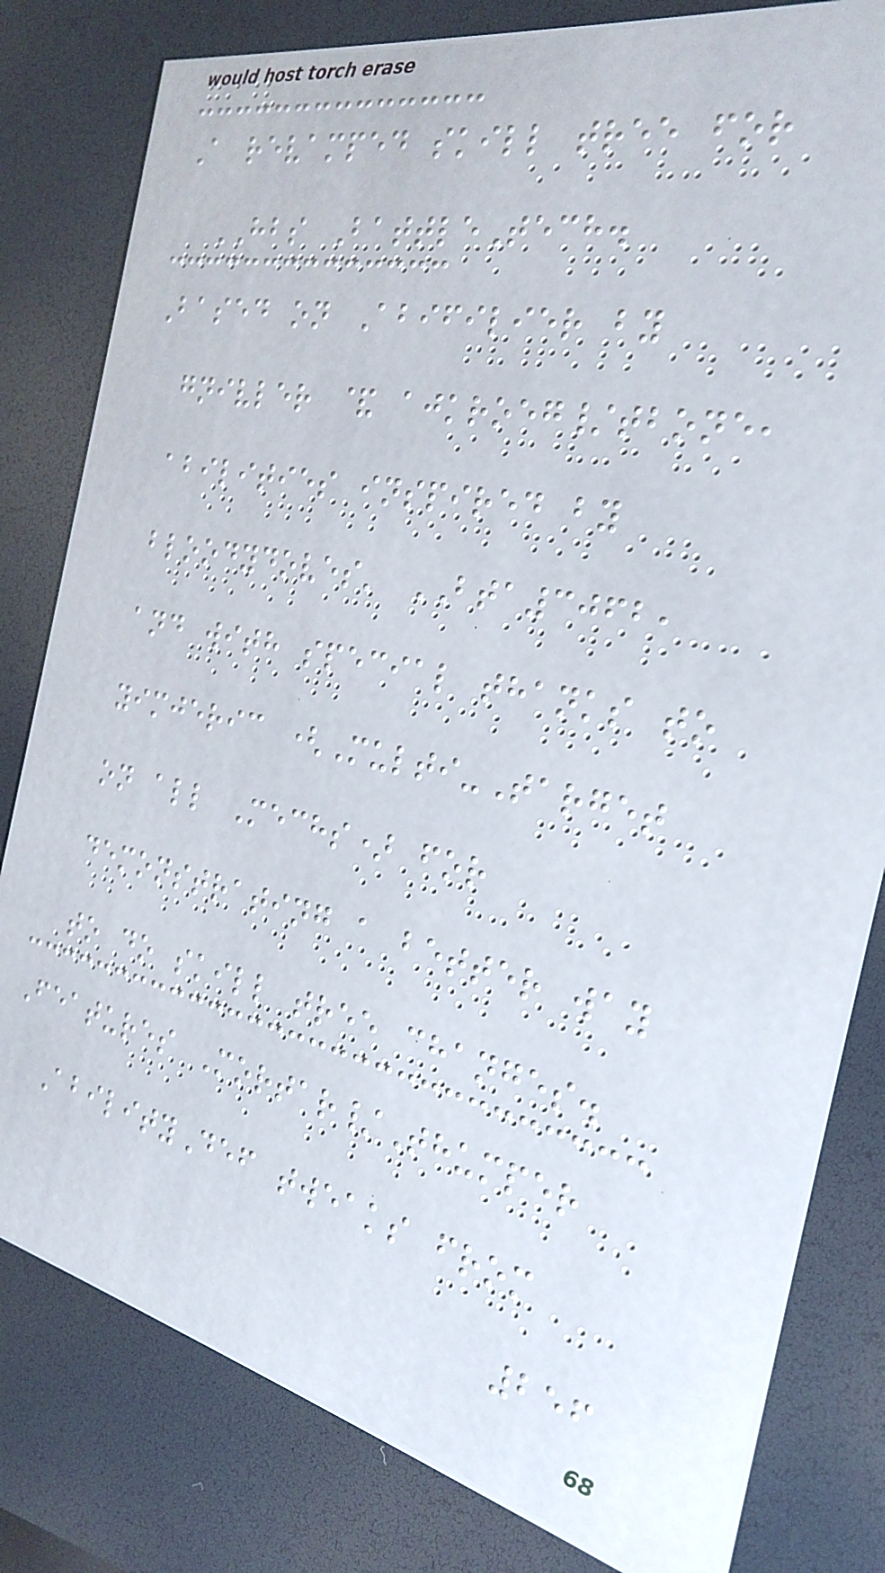A revamped skill tree for
HBS BattleTech.
Based on Abifilier by
gnivler & ajkroeg/tbone,
abilities inspired by
bloodydoves' BTA3062,
and with special thanks to
yimjeric (Multi-Target
on all Mechs) for
demonstrating a better way
to do skill tree changes.
Features Mortar/Thumper
AbilityDef tweaks from
256
